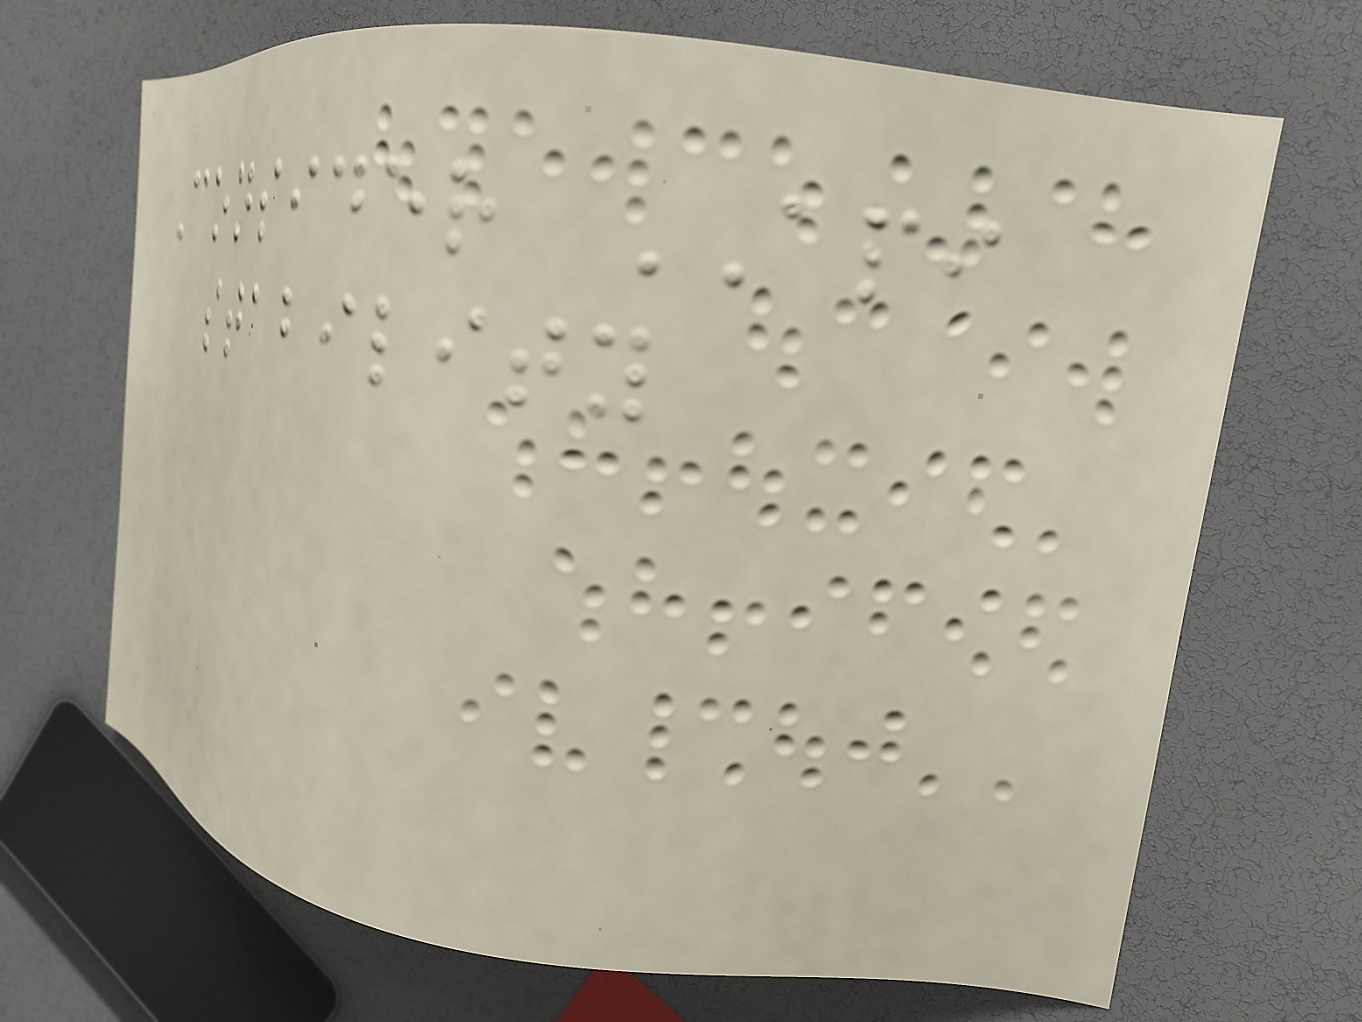Consider API
stability
